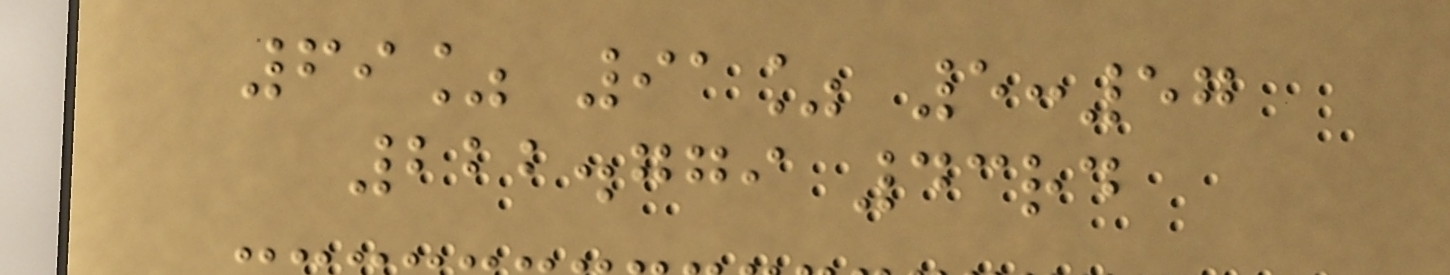69% 91% 5:57
222.779 43rd
